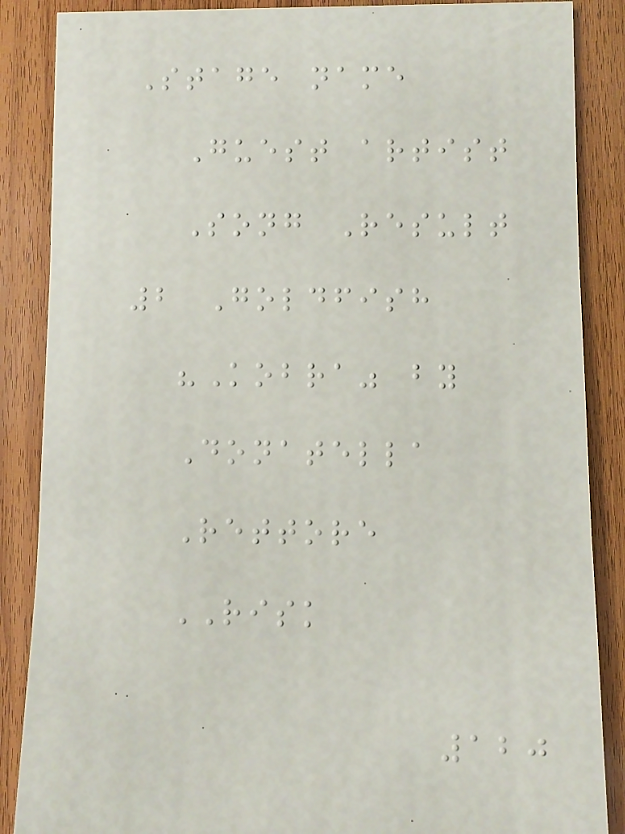Stage name
Guest artist
Song Result
2 Goldfish
"Kobra" by
Donatella
Rettore
RISK
120
